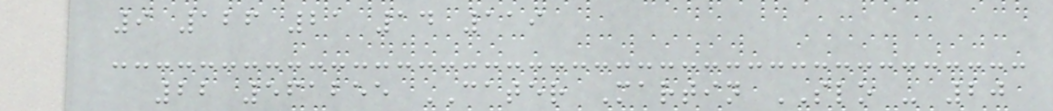9 126 21 14 119
22 561255 CATER Martin SLO - 20
